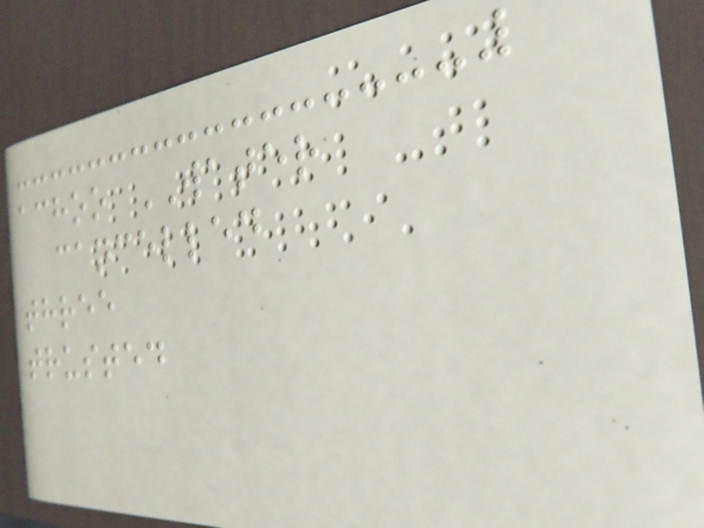achoo WATER
cancelled
three
trusted
